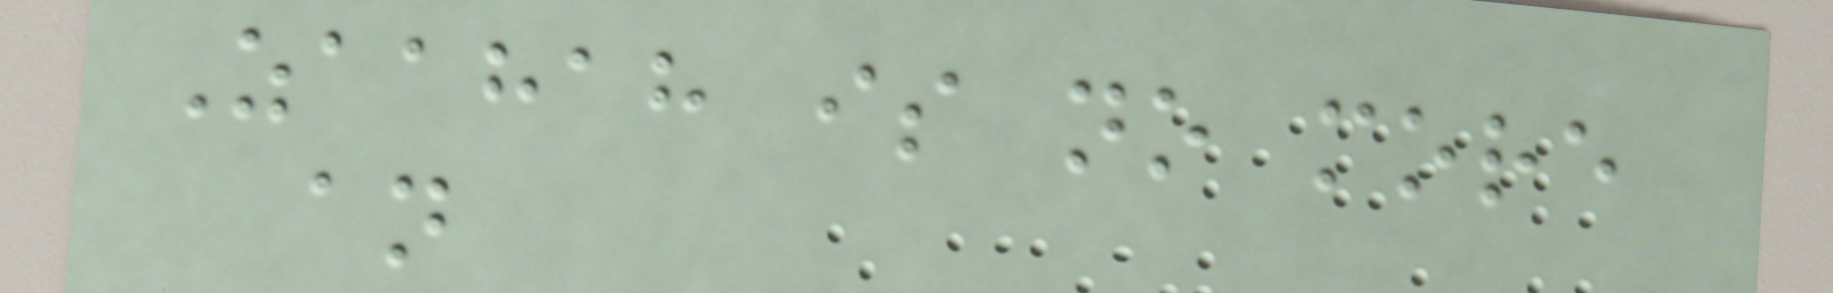Zaahah is no more
an
